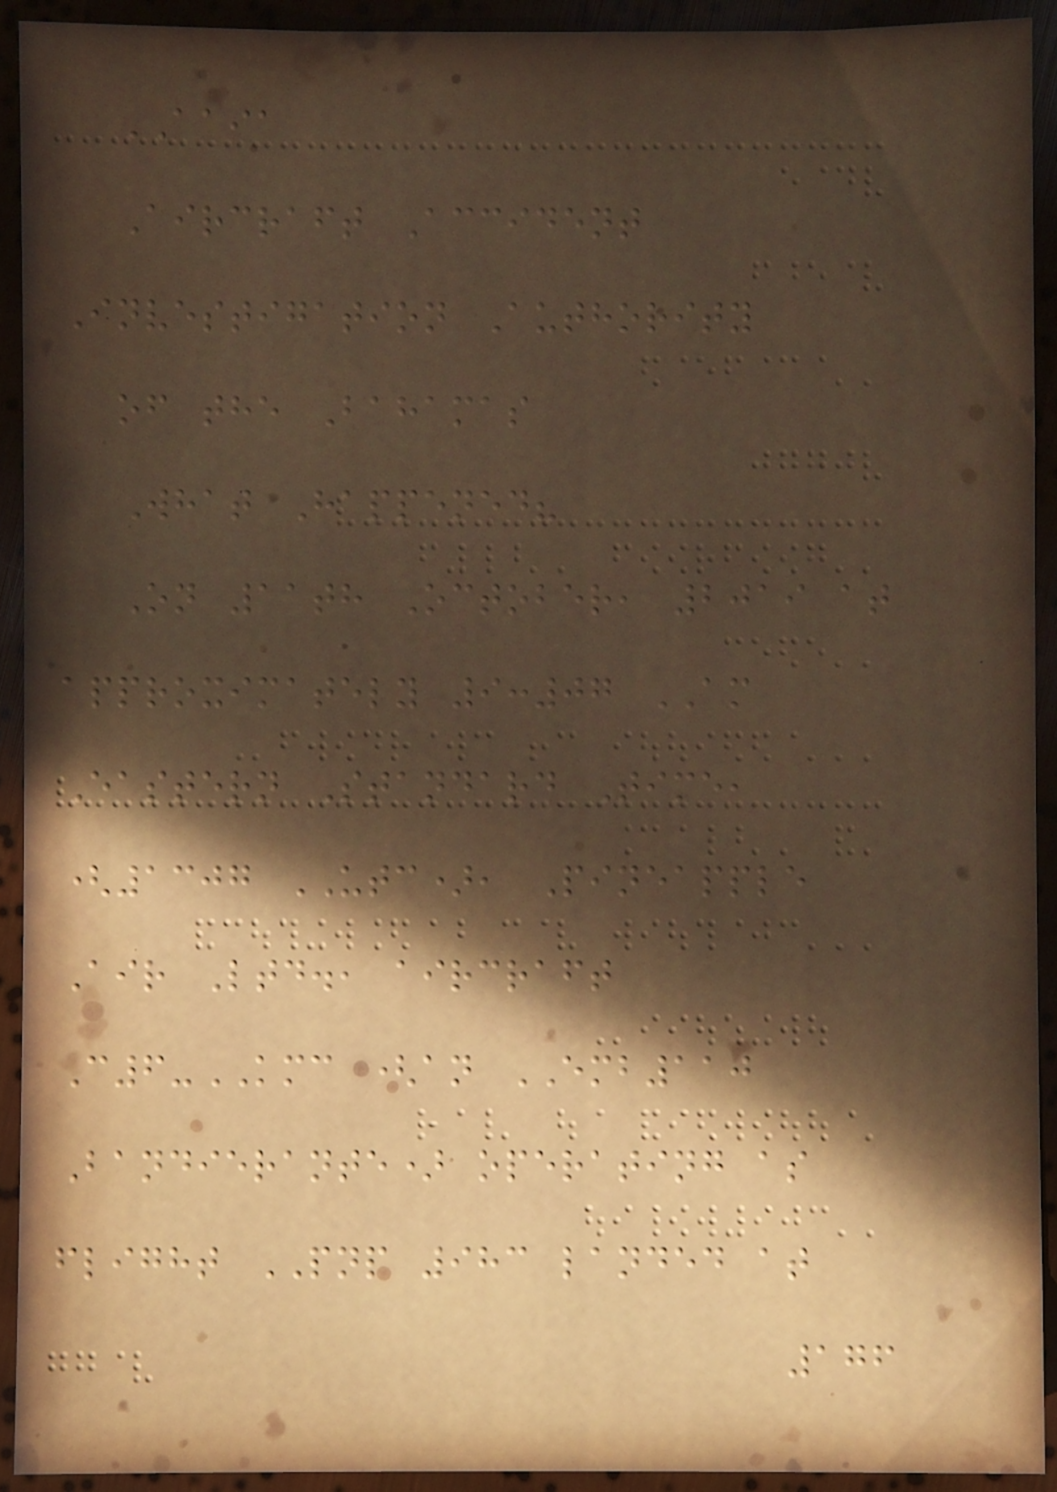AAIA
Aircraft Accident
Investigation Authority
of the Bahamas
What Happened?
On 11th October, 2019 at
approximately 9:07 AM
Eastern Standard Time,
(1307 UTC), Pineapple
Air Ltd., aircraft
C6-KMC (an EMB110
Bandierante) operating as
flight PNP 983 landed at
176
